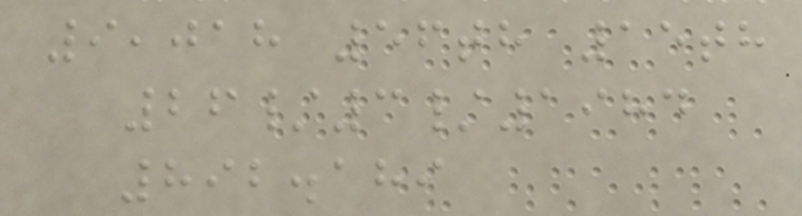9,018 56th 15th
26/3/1984
892.189
